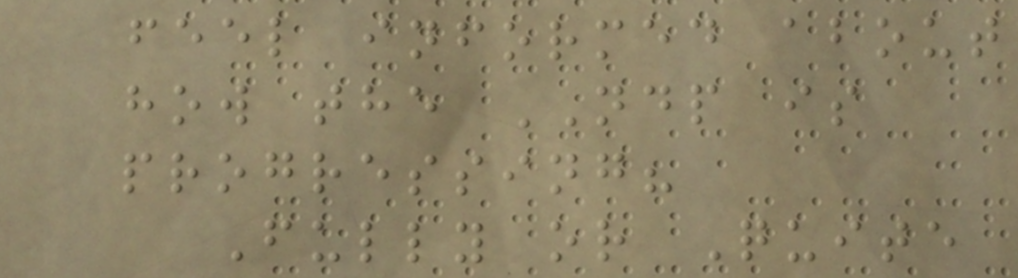feel informed about
how the NDP is
progressing?
Fully or Quite
